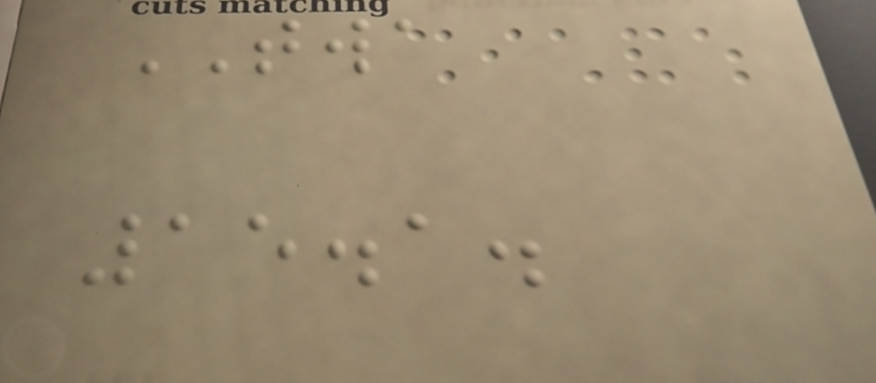TWA
15.1.
